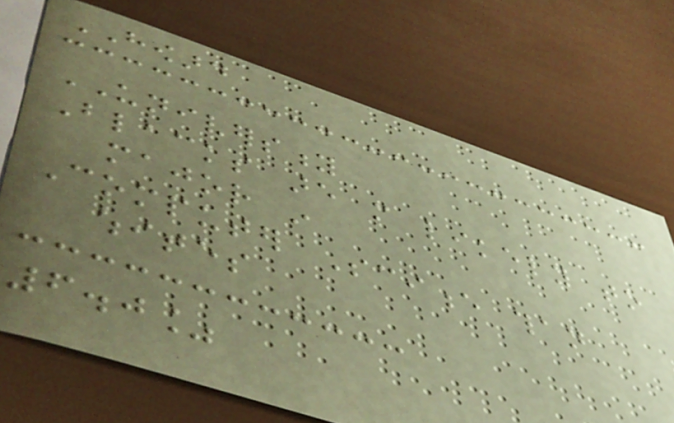HOWARD
UNIVERSITY
Blacks are more likely to
major in
Computer Science than
whites
6.0%
